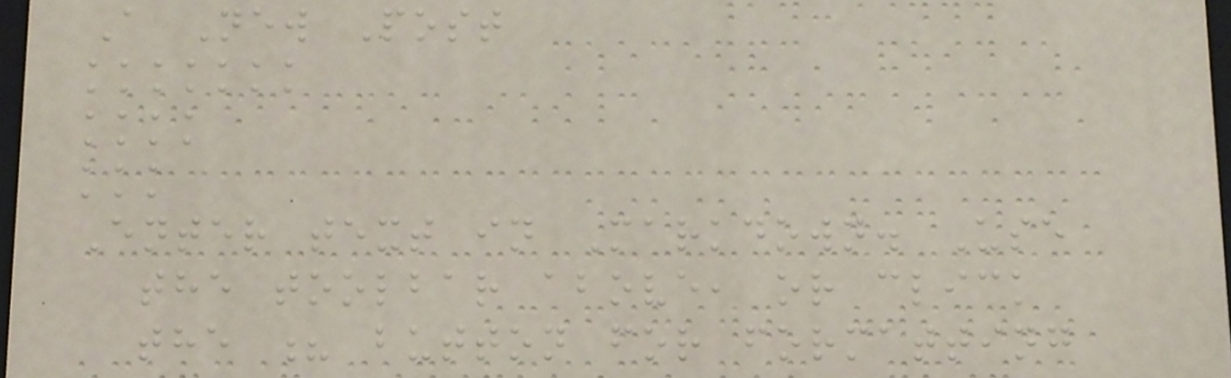A New Post
kkkkkkk
kkkk
kkk
Enter text in Markdown. Use
the toolbar above, or click
the ? button for formatting
